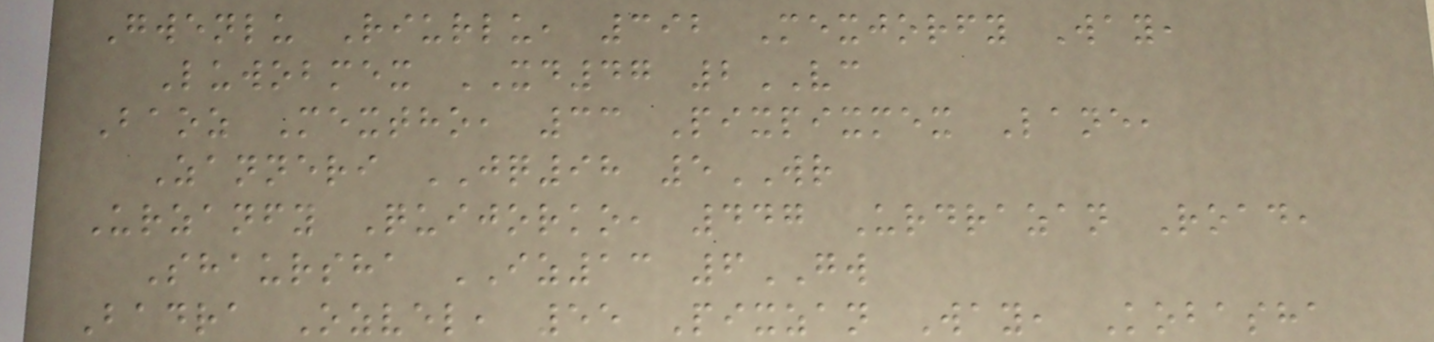Gwenlu Riurlu, 392 Mexjorfy Way,
Luwobmex XD47 2VC
Baoz Mextho, 33 Pixpixmex Lane,
Zanneri JQ98 5WR
Urzanfy Quijorko, 447 Urdrazan Road,
Shaursha IZ13 6GW
Badra Ozvel, 55 Pixzan Way, Kobasha
